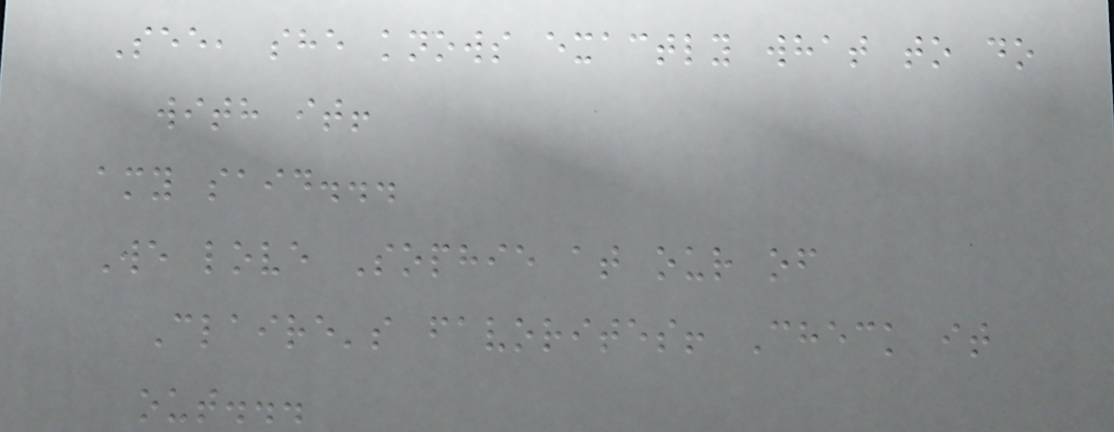See, she knows exactly what to do
with it!
amy said...
We love Sophie at our of
Claire's favorites! Check it
out...
